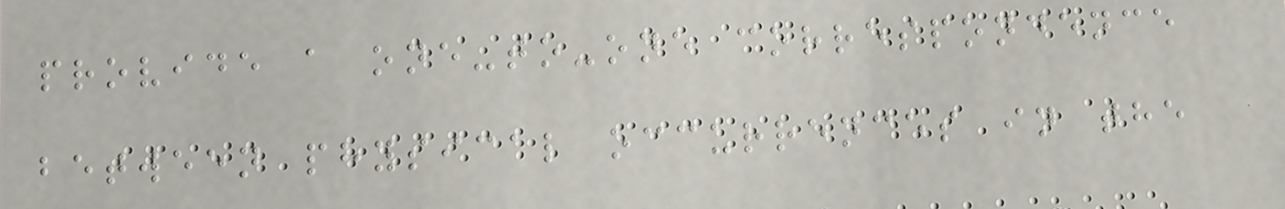provide a one-to-one correspondence
between physical occurrences in the
